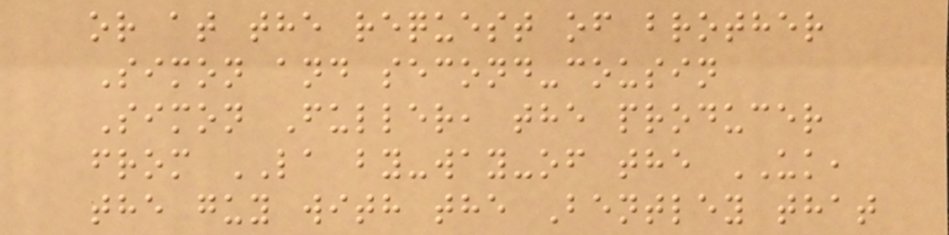or at the request of brother
Simon and second-cousin
Simon Fuller, the producer
from LA by-way-of the UK,
the guy with the Bentley that
